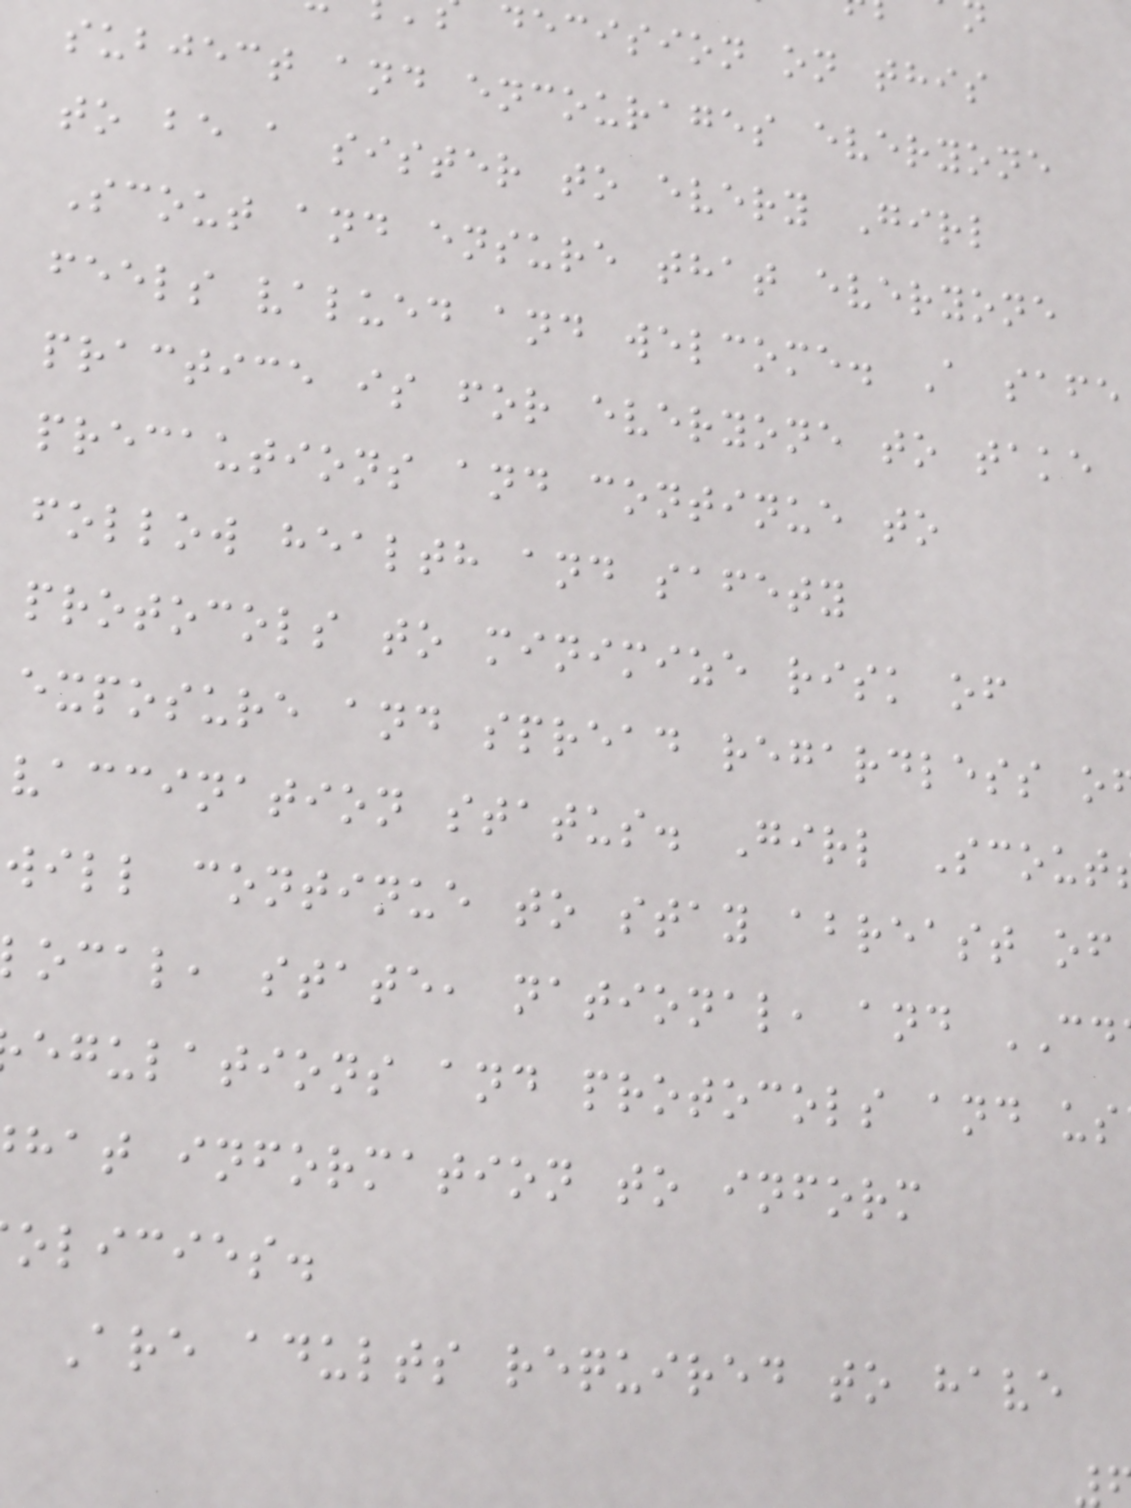decision on this
subject and encourages everyone
to be a sister to every Girl
Scout and ensure that everyone
feels valued and welcome. A safe
practice is for everyone to take
precautions and continue to
follow health and safety
protocols to minimize risk of
exposure and spread regardless o
vaccination status. Girl Scout
will continue to stay abreast of
ocal, state, national, and CD
egulations and protocols and us
hat information to inform
olicies.
Are adults required to have
